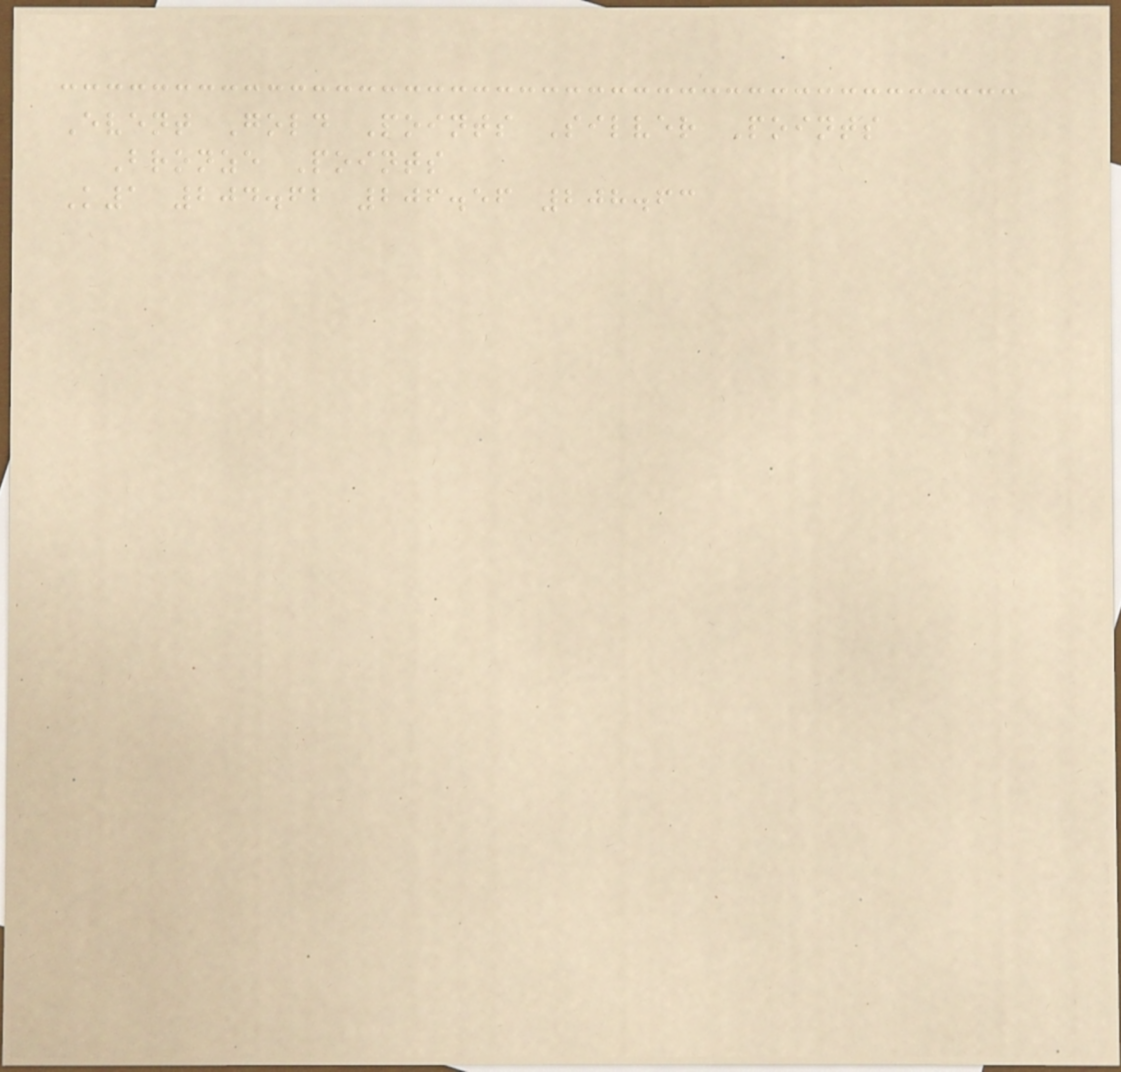Event Gold Points Silver Points
Bronze Points
K1 204.62 206.56 208.63
